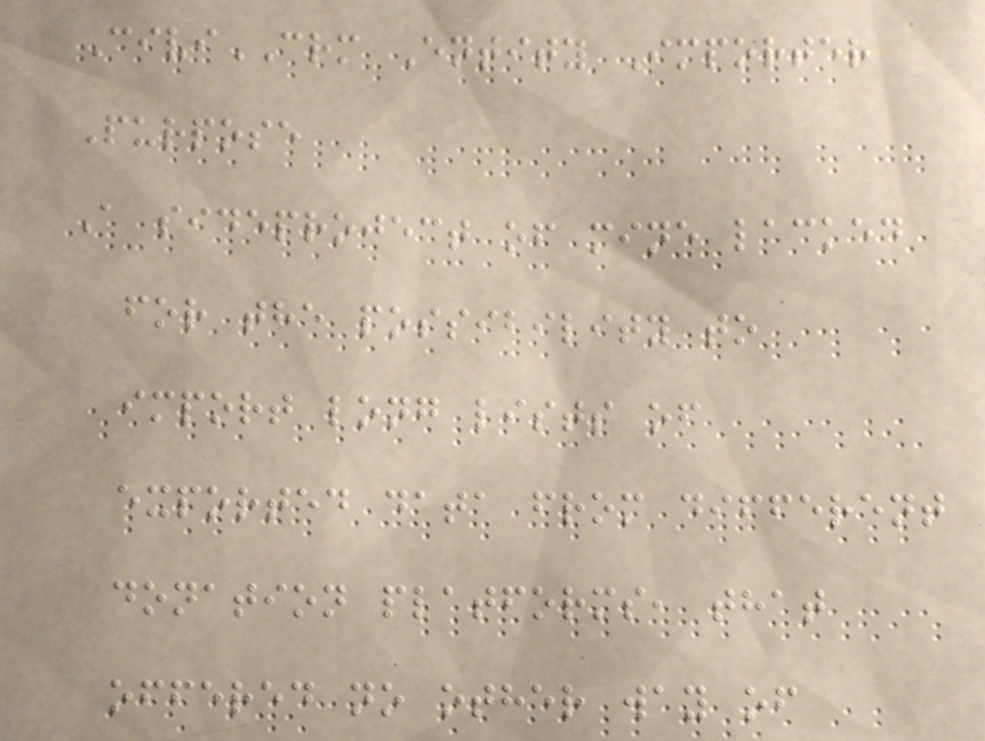CiviCRM Entity Importer
Purpose
A sideproject of mine lacked
for the possibility to
import long lists of
exported data from different
donation platforms, that
offered no other way of
